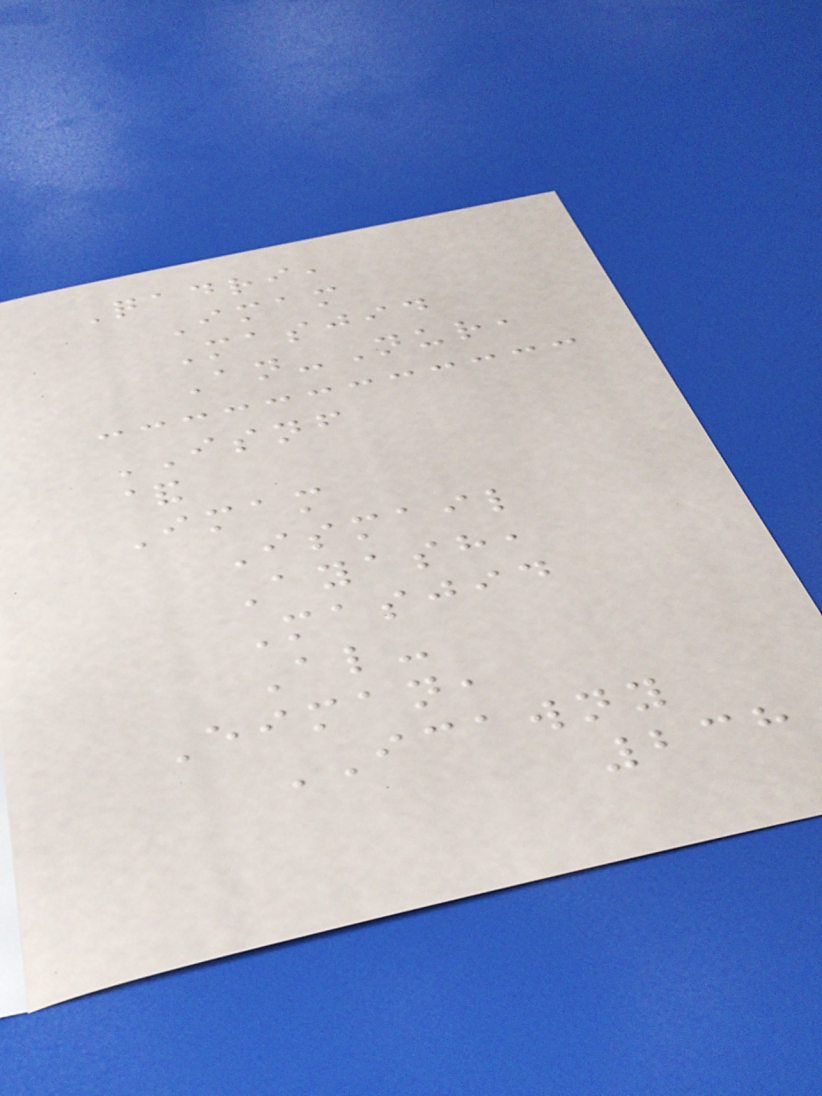Qadri,
Imam
Masjid
An-Nur,
ISNF
&
Imam
Ismail
Ayash,
Masjid
Al-
Eiman,
ICAWNY
238
